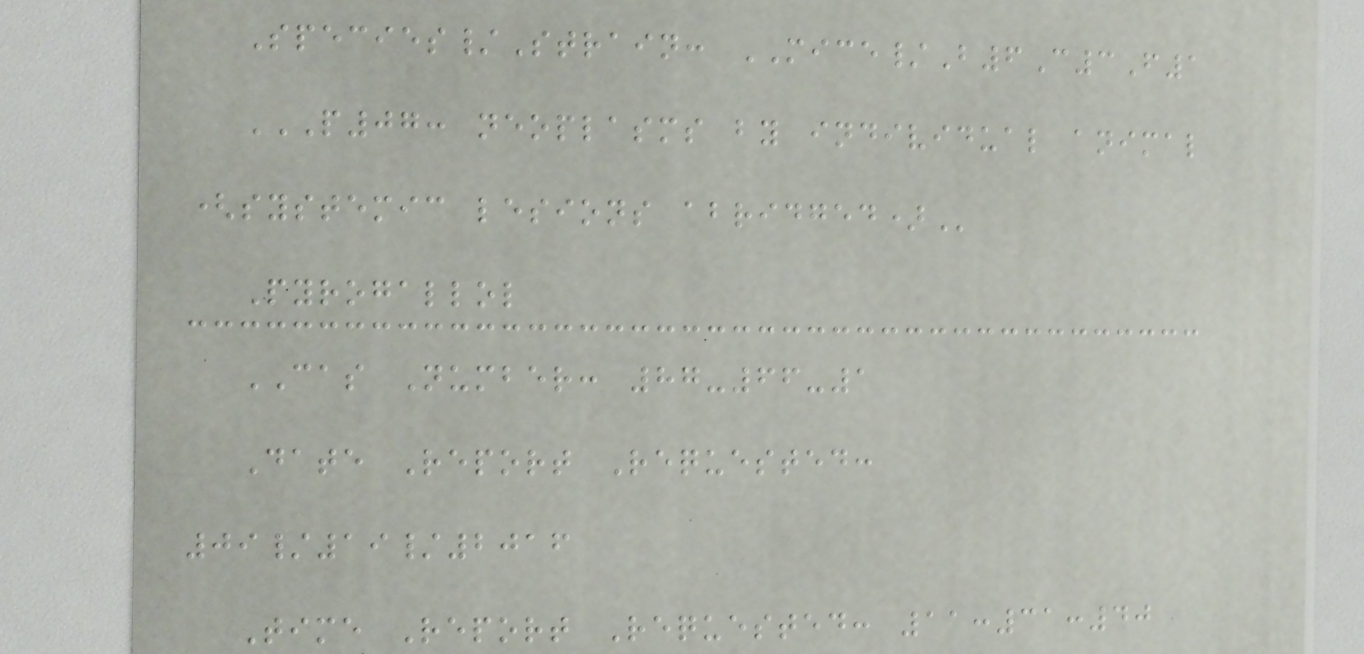Species/Strain: MICE/B6C3F1
P07: NEOPLASMS BY INDIVIDUAL ANIMAL
(SYSTEMIC LESIONS ABRIDGED)
Pyrogallol
CAS Number: 87-66-1
Date Report Requested:
09/19/2016
Time Report Requested: 11:31:40
